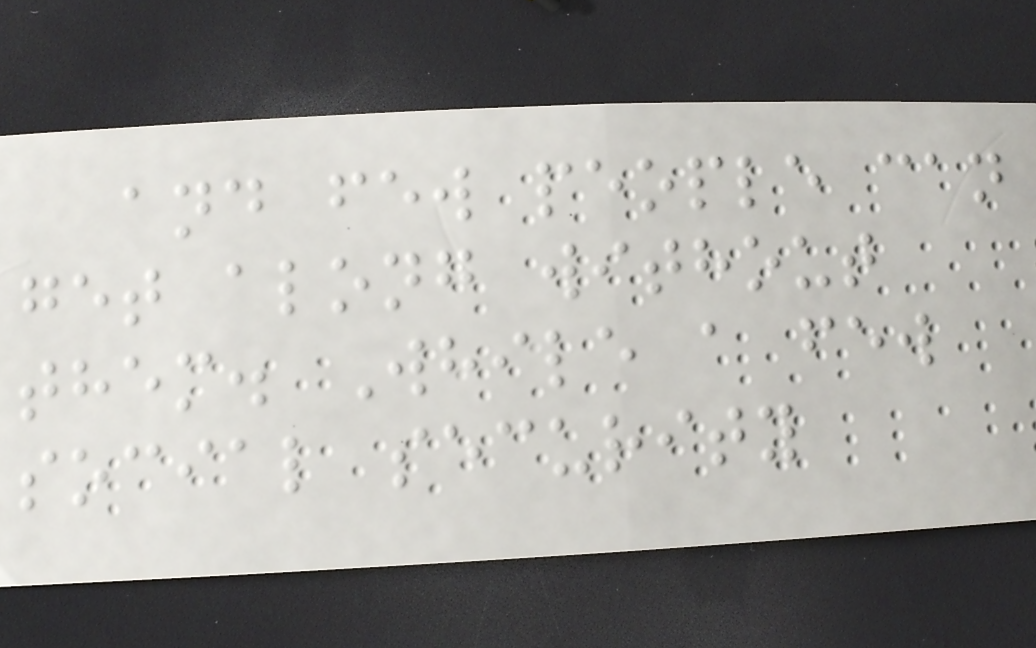and few people can
get along without
them. While a few
social security
